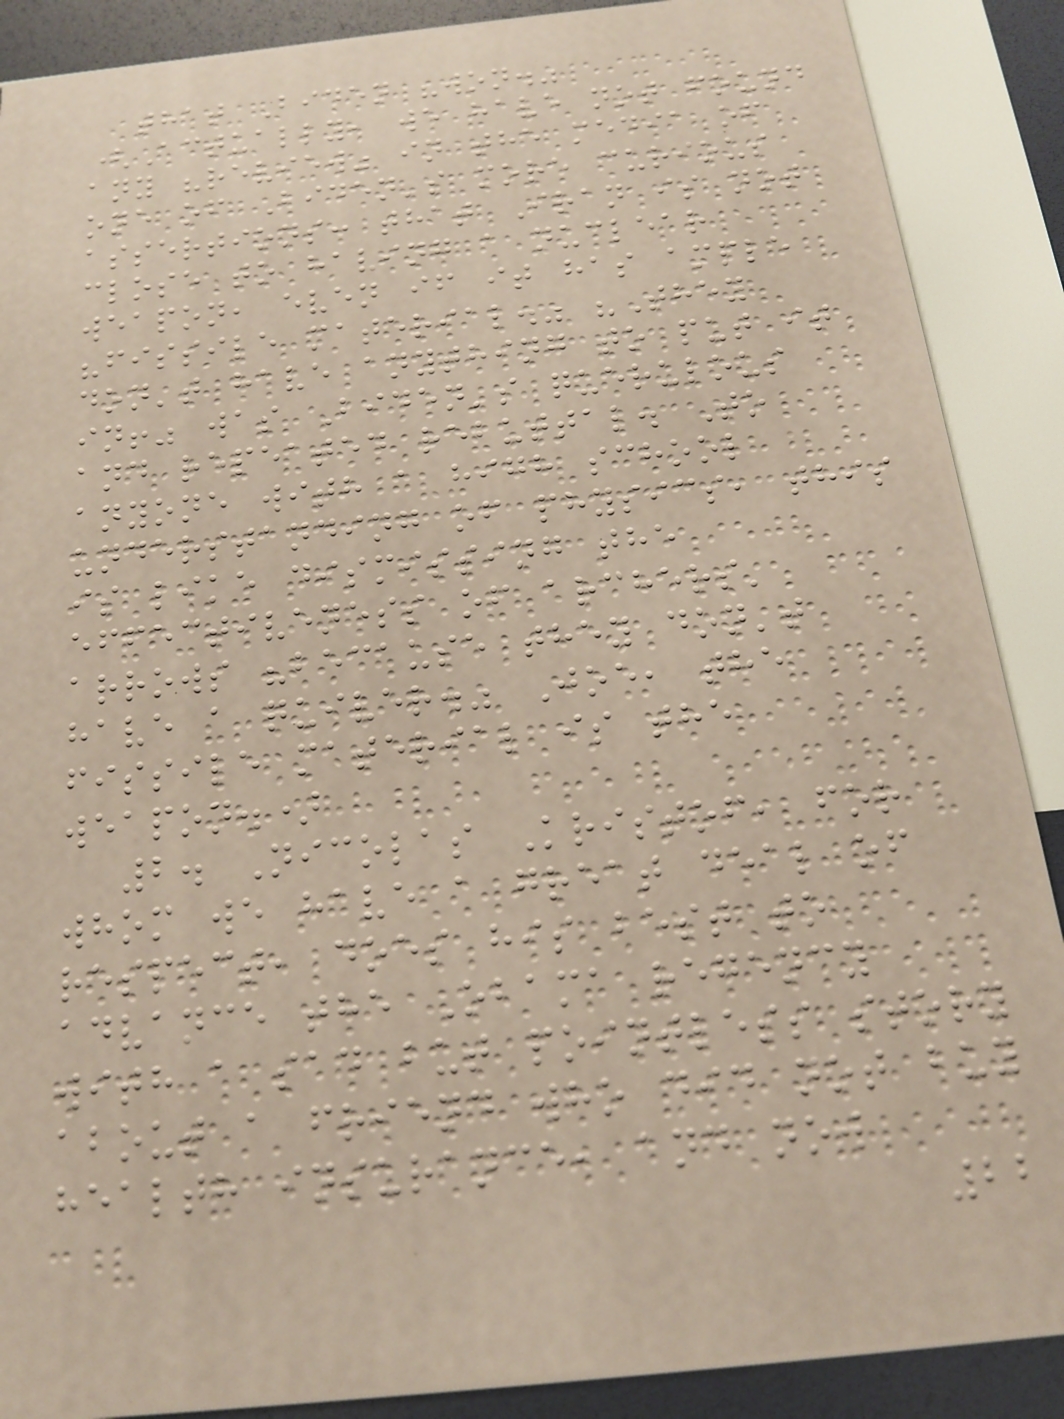that Biden "won."
(Actually, we have not found
any "review" in the media of
one of Biden's more curious
assertions: that Iran is not
close to having a nuclear
weapon, even if it has ample
"fissile material." "They
don't have anything to put it
in!" was Biden's querulous
and repeated rebuttal. To
anyone with a high school
understanding of physics, this
is like dismissing the
effectiveness of archers'
arrows "because they don't
have a quiver." Joe, the
fissile material is the
weapon.)
2. Nicolas Kristof, for
whom we have a great deal of
respect, does his best to
advance the Obama regency
with a sad but pointless story
about a friend who did not buy
health insurance, and now
22
